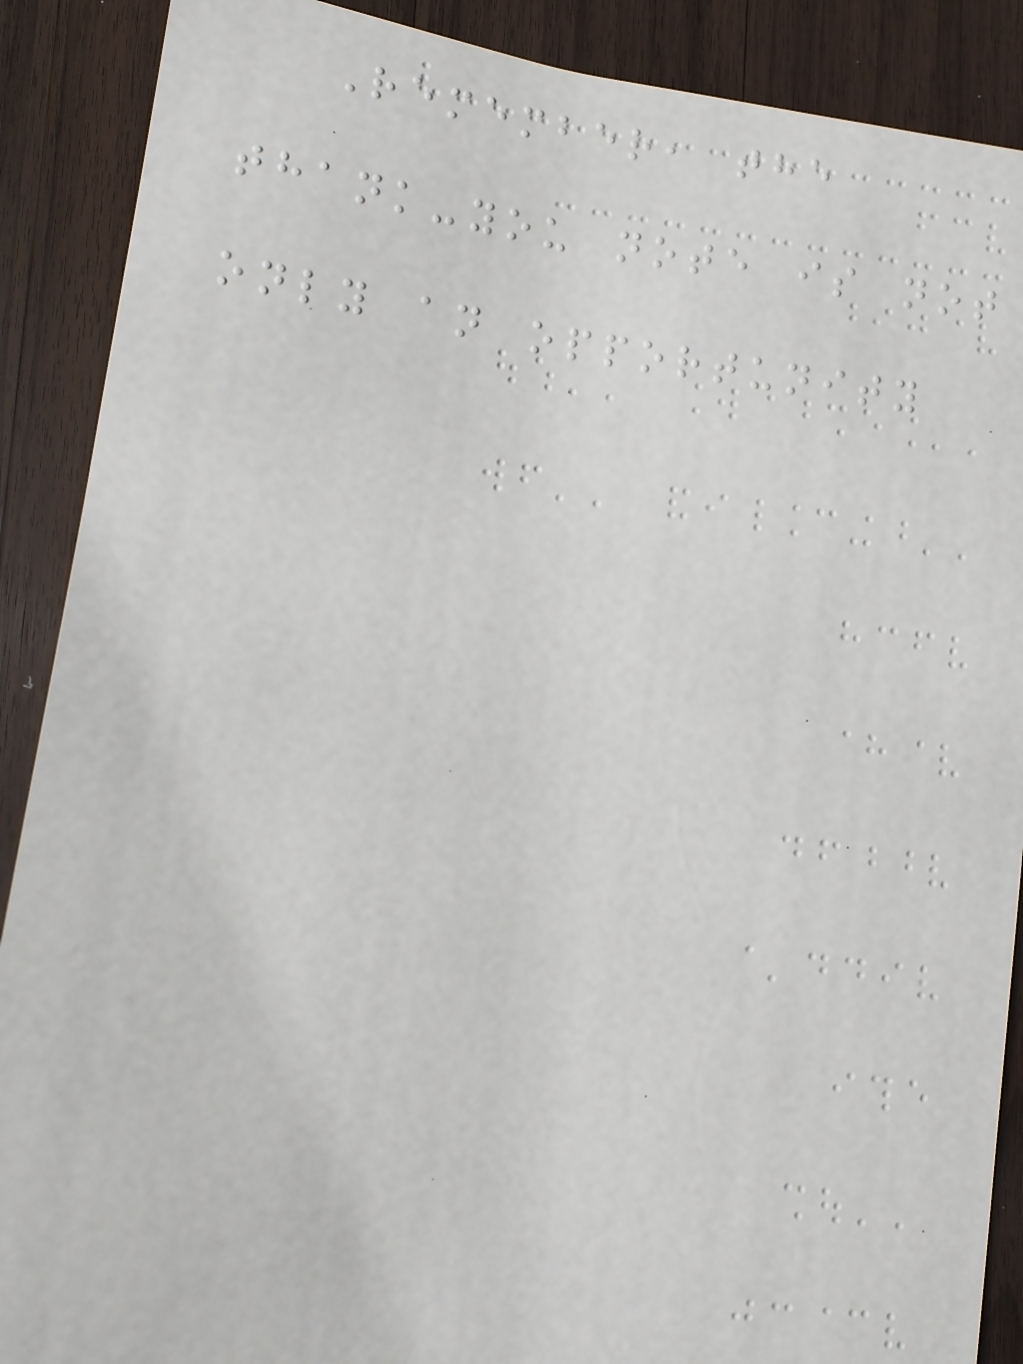Remember, the
thank-you note is not
only an opportunity
